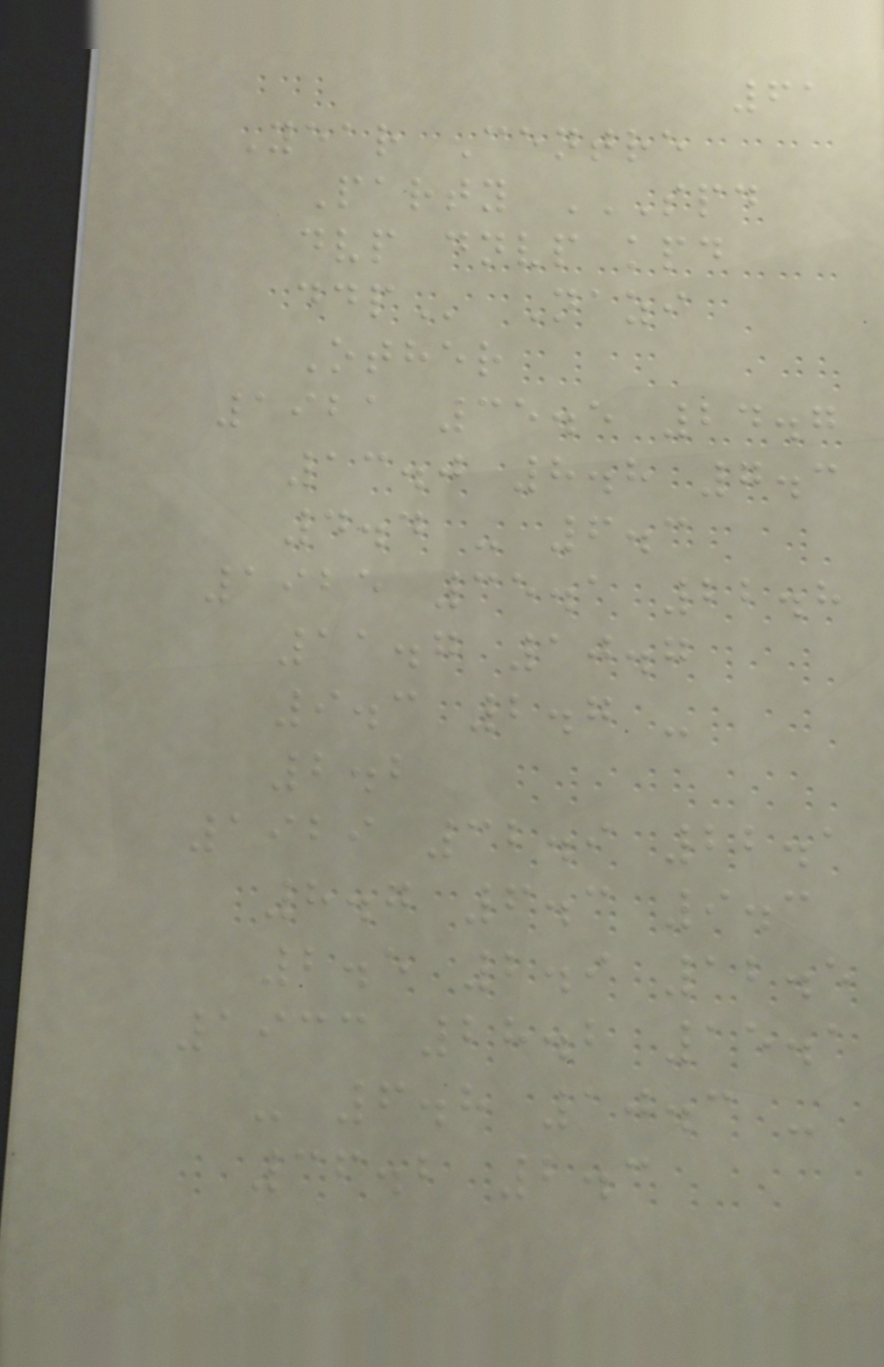61
Year Centre
Party SPD
DVP DNVP KPD
DDP Nazi
Other
1921 35.5 24.7
13.0 8.8 7.3
4.4 - 6.3
1925 35.1 22.8
11.7 10.7
9.3 2.7 -
2.2
1929 32.9 22.1
8.7 6.3 9.3
2.5 2.9 12.5
1933 28.2 15.1
- 6.8 10.3 -
36.2 2.3
